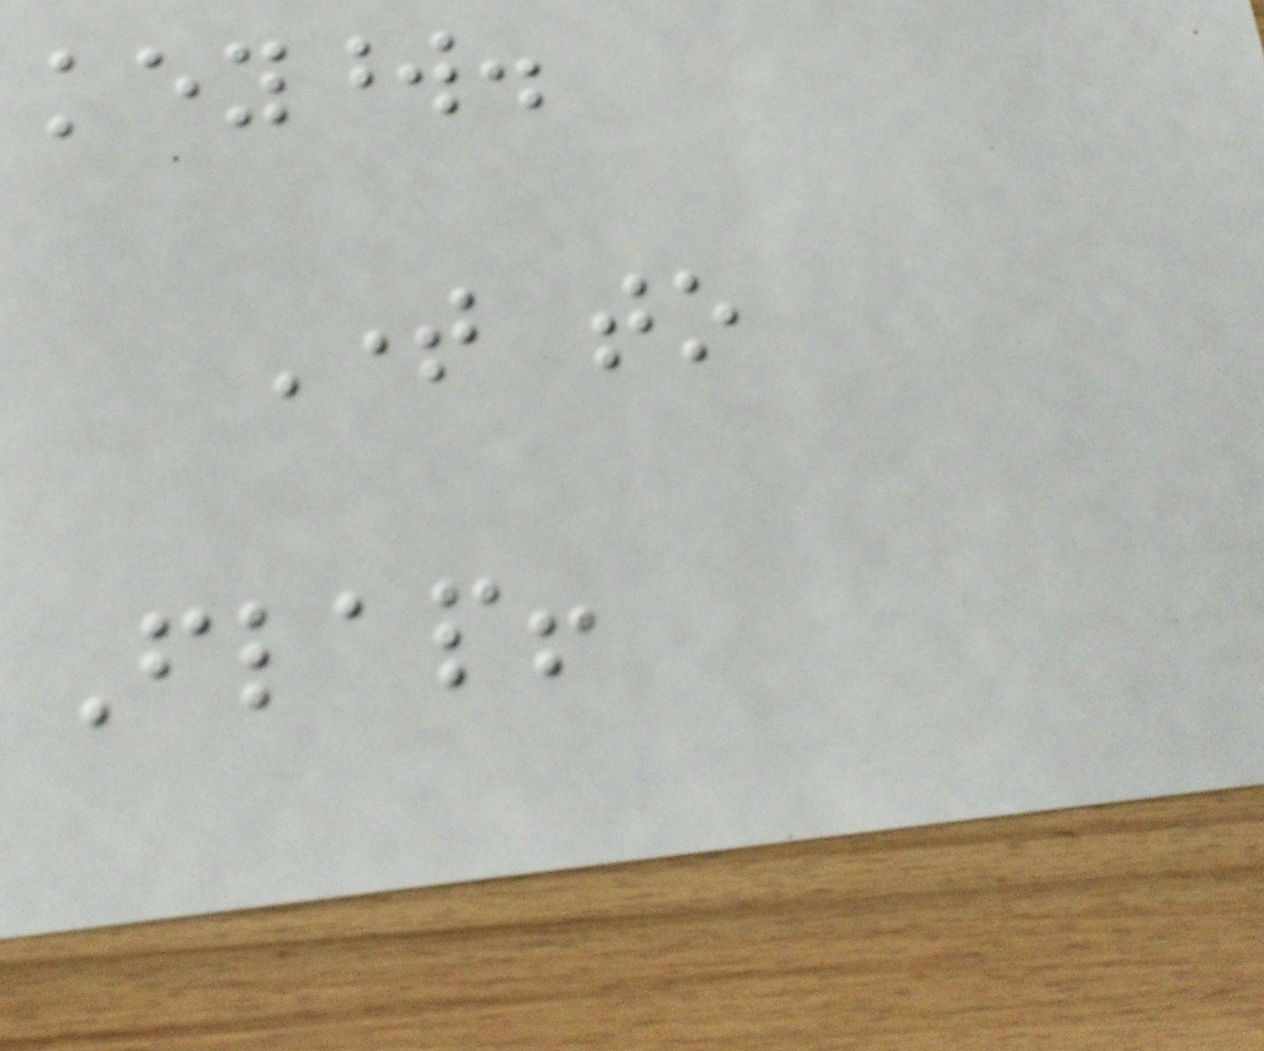keyword.
Time to
Flap!
